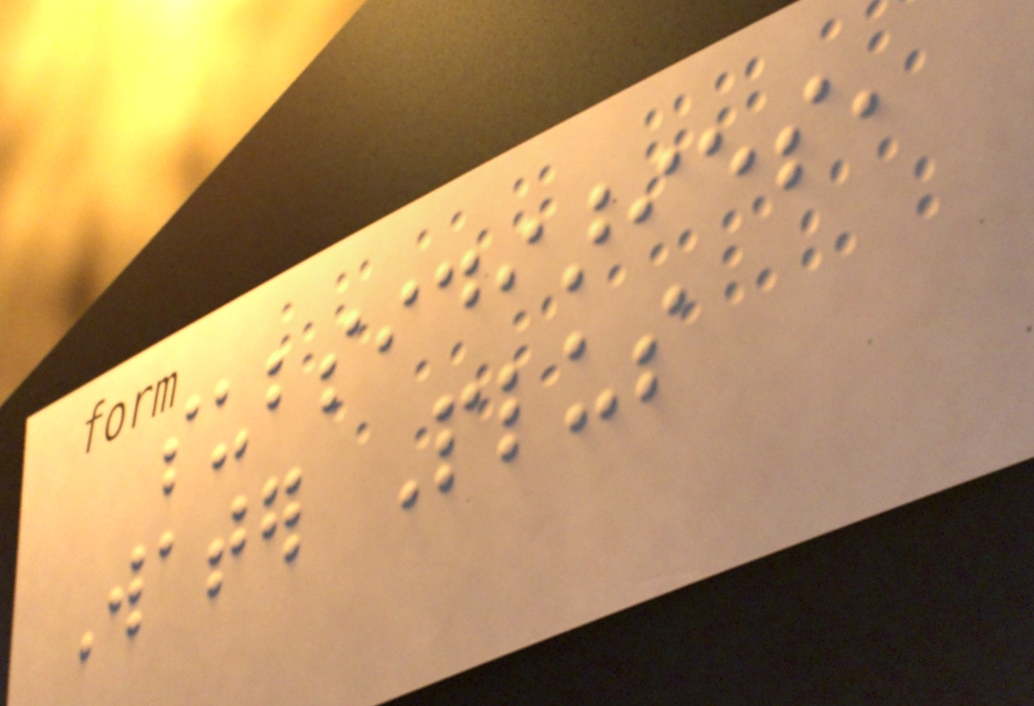subsidiaries,
Water Plus
